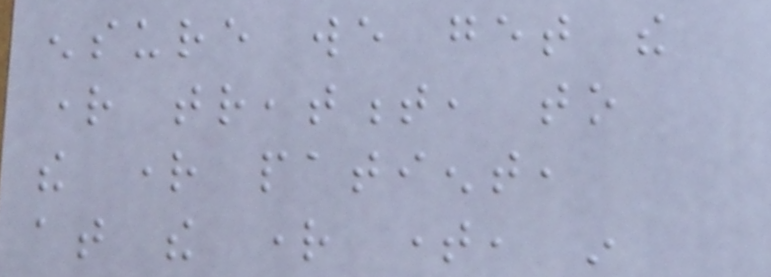ensure we get the
right treatment, to
the right patient,
at the right time, in
